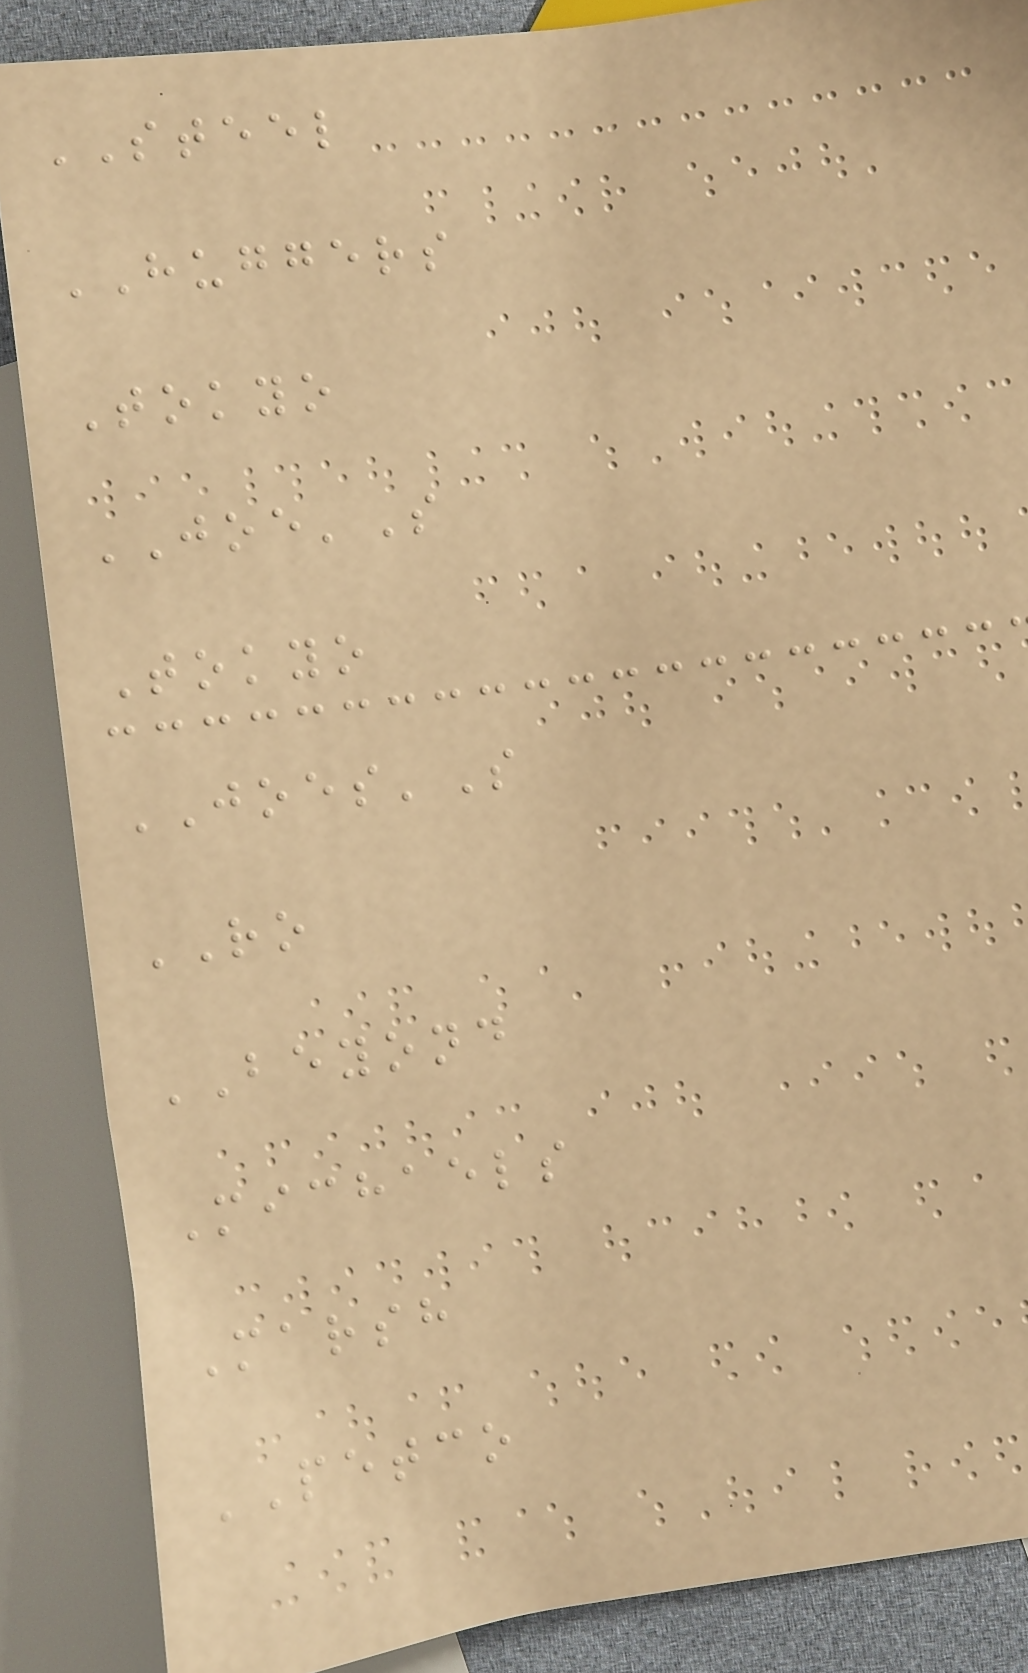STEEL
HUGGERS
Tokyo
JOE'S
Tokyo
JOES'S
RO
BEYOND
Michaels
Marsh
PETCO
